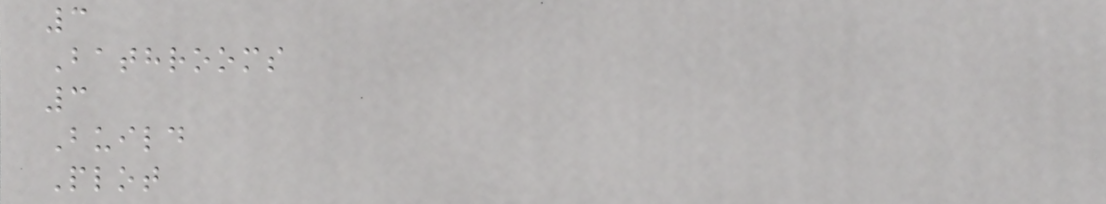3
Bathrooms
3
Build
Plot
